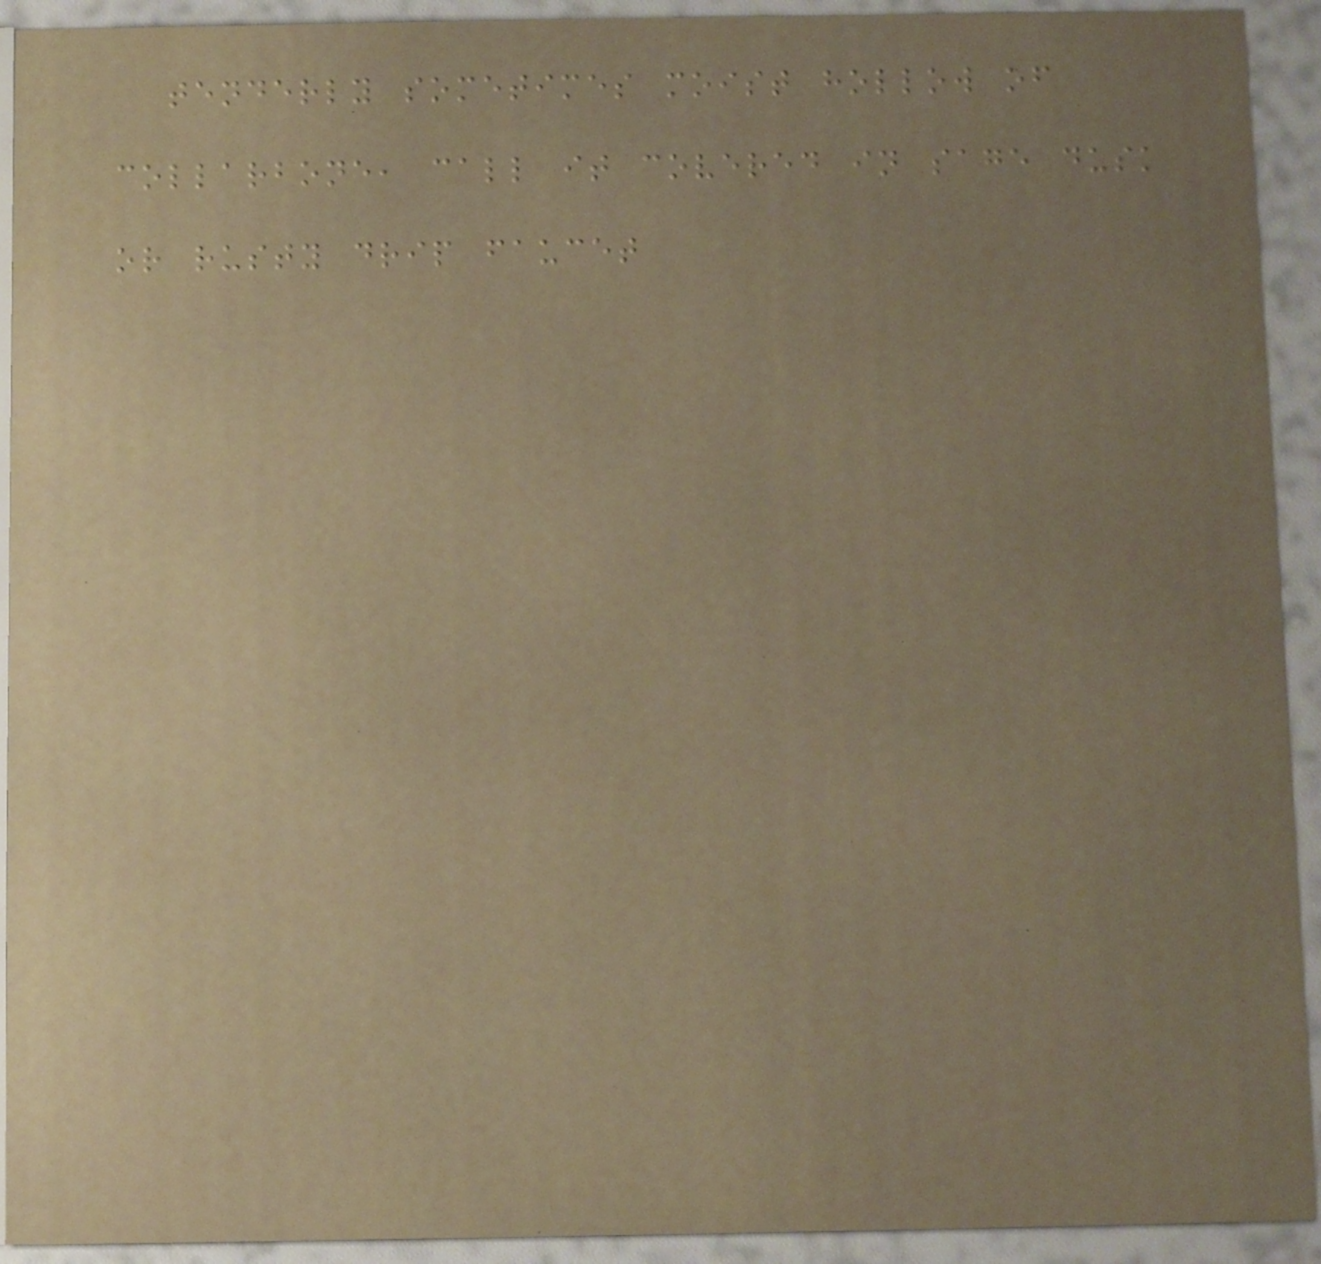tenderly sometimes moist hollow of
collarbone, call it covered in sage dusk
or rusty drip faucet
